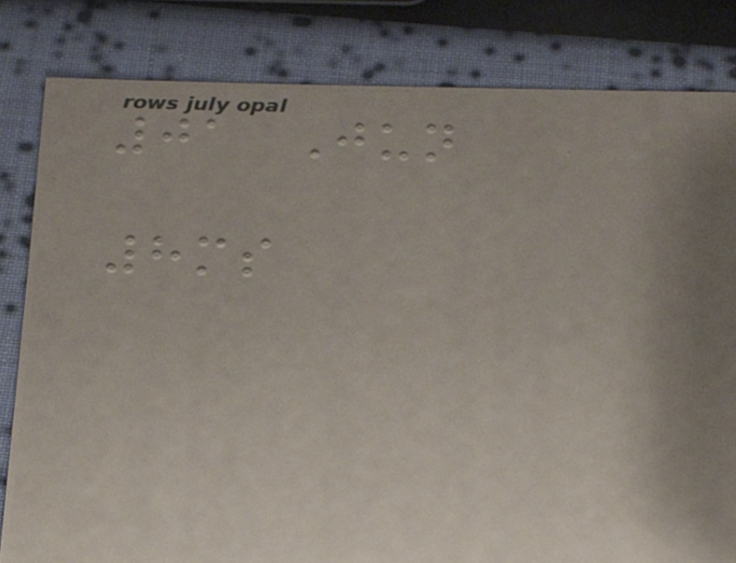01 Jun
8ms
